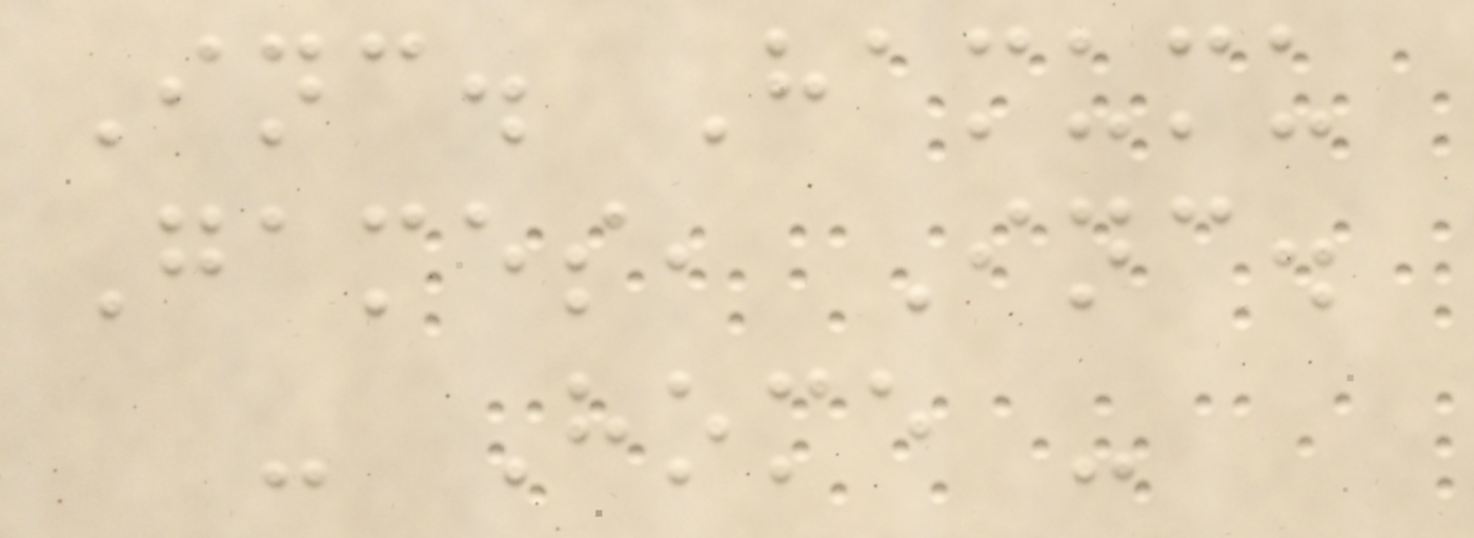Inc. Hamumu
Games, Inc.
- Home -
